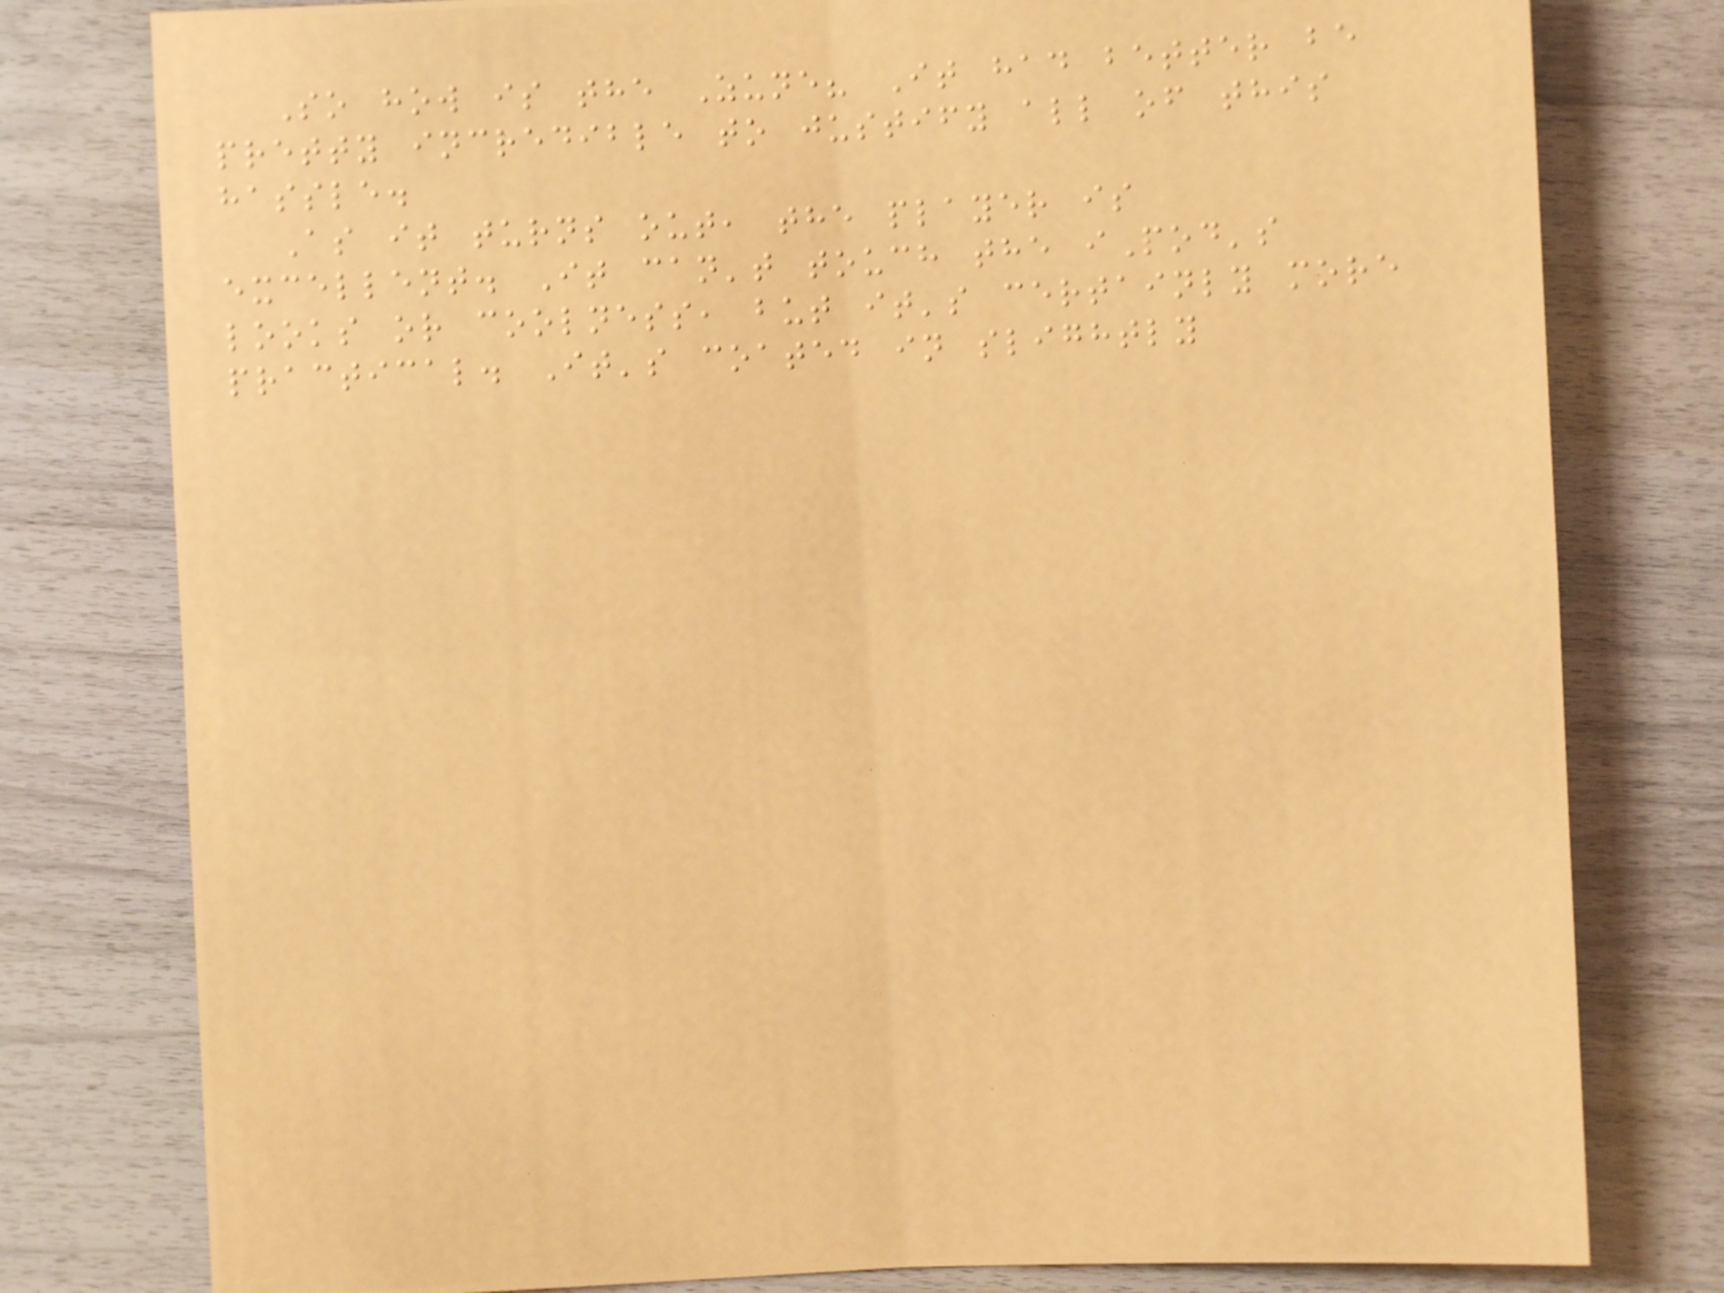So how is the Zune? It had better be
pretty incredible to justify all of this
hassle.
As it turns out, the player is
excellent. It can't touch the iPod's
looks or coolness, but it's certainly more
practical. It's coated in slightly
